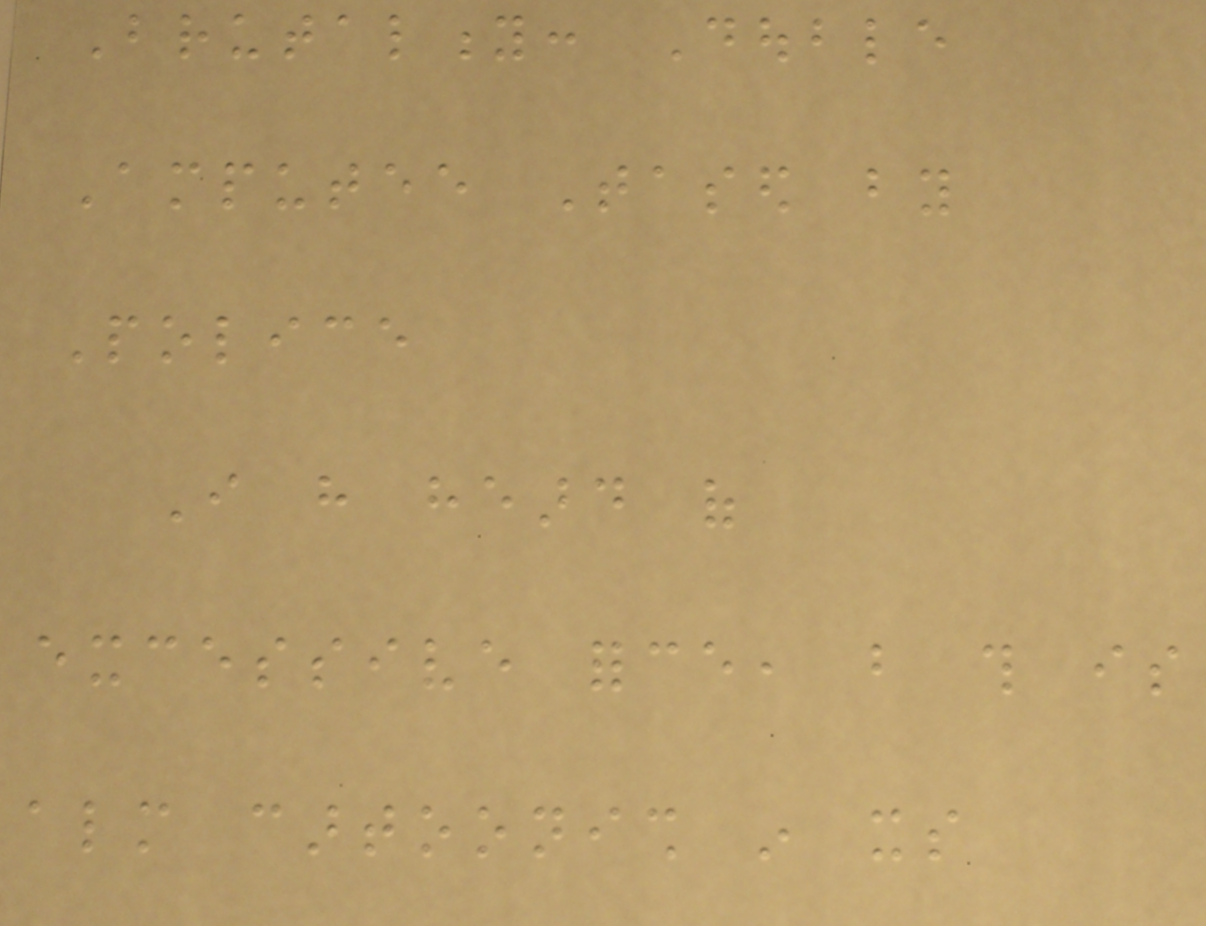Brutality: Double
Amputee Tased by
Police
I have heard of
excessive force, but this is
almost cartoonish in its
